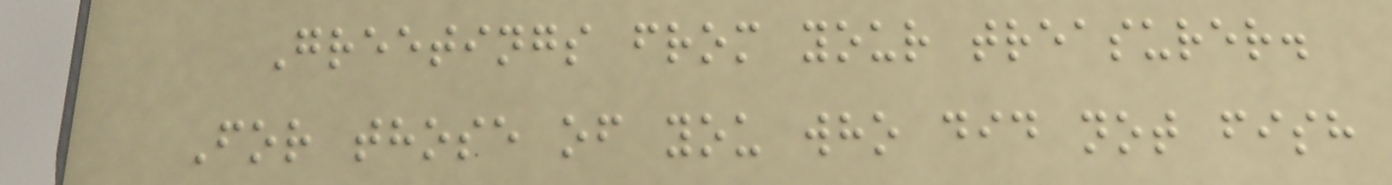Greetings from your treasurer.
For those of you who did not fish
